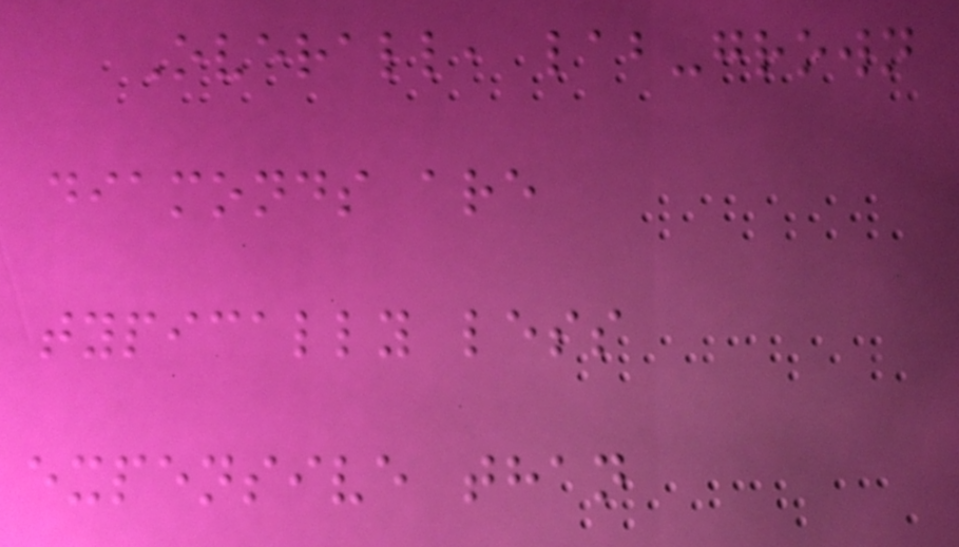Overall, lab-grown
diamonds are
typically less
expensive than
